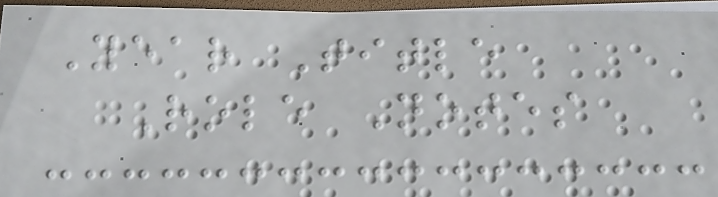Year Title
Role Notes
